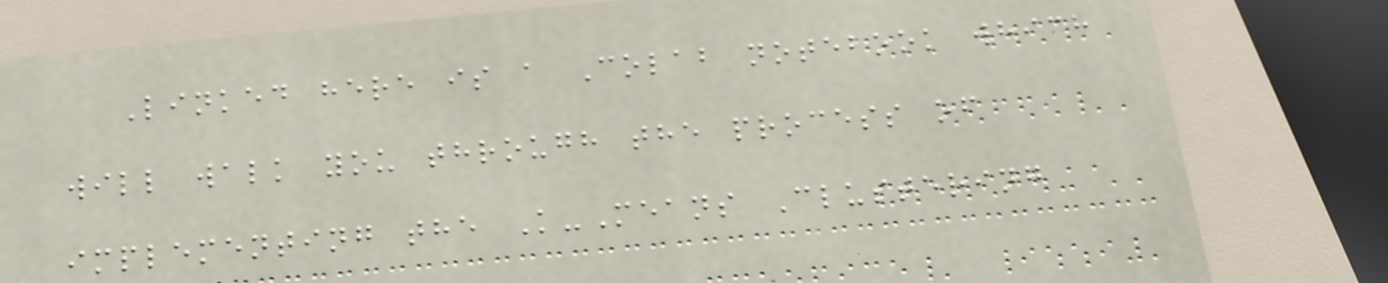Linked here is a Colab notebook which
will walk you through the process of
implementing the K-Means Clustering
